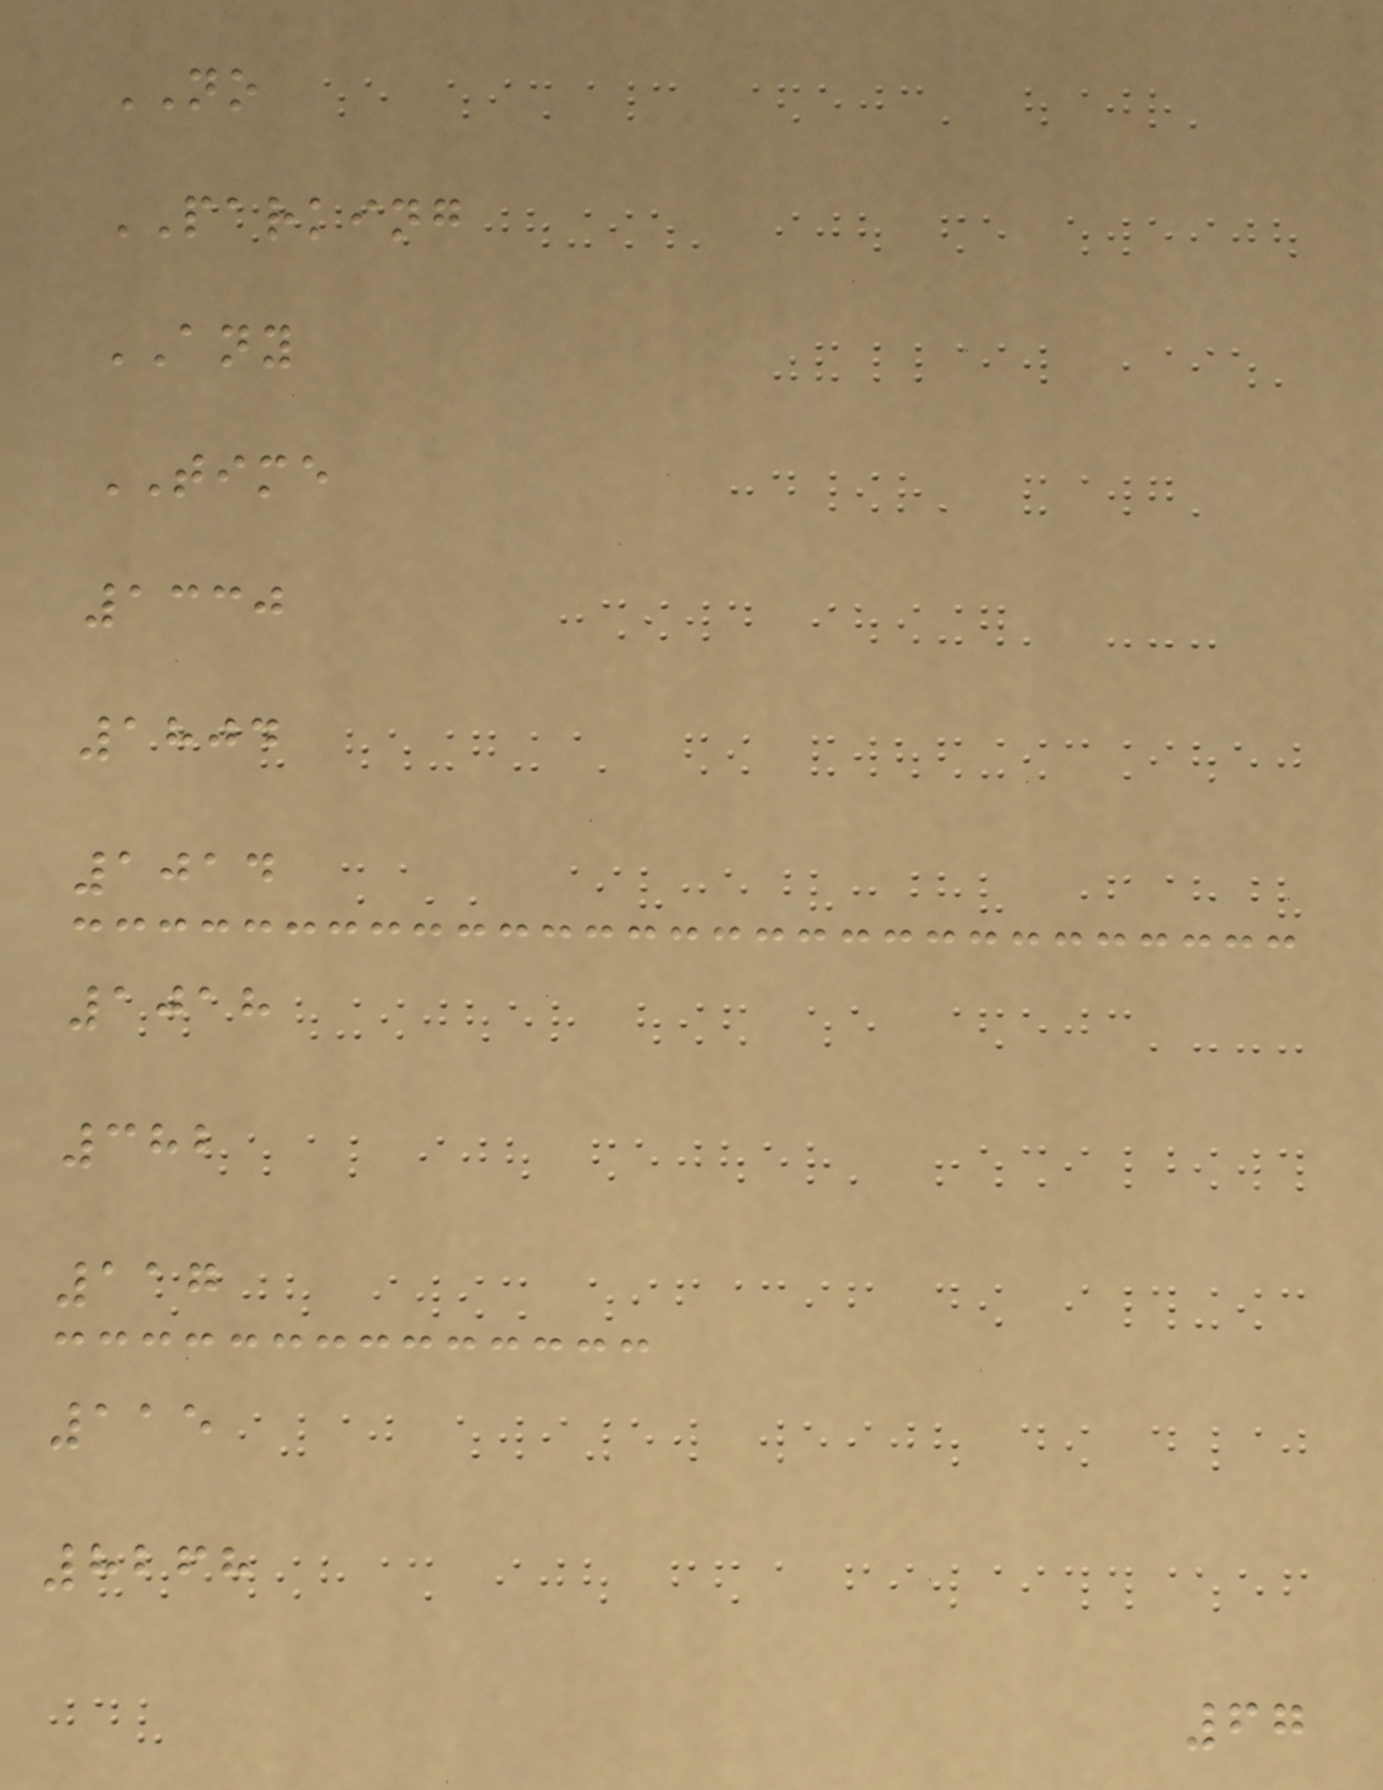NO
PARKING
ANY
TIME
1330
1804
1014
1018
382
117
115
8268
67
